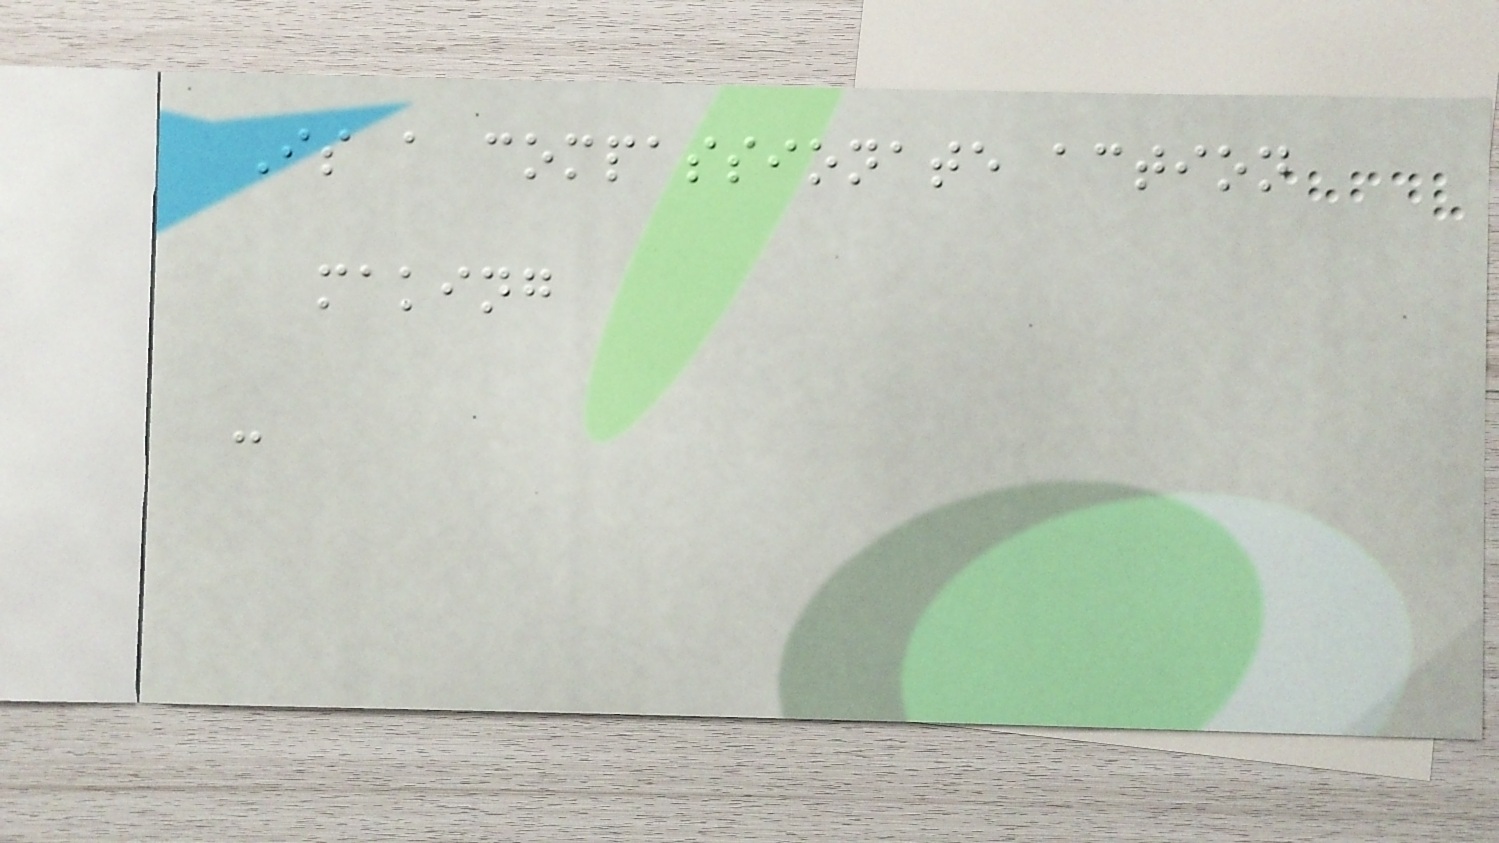Is a compassionate action
making
-
